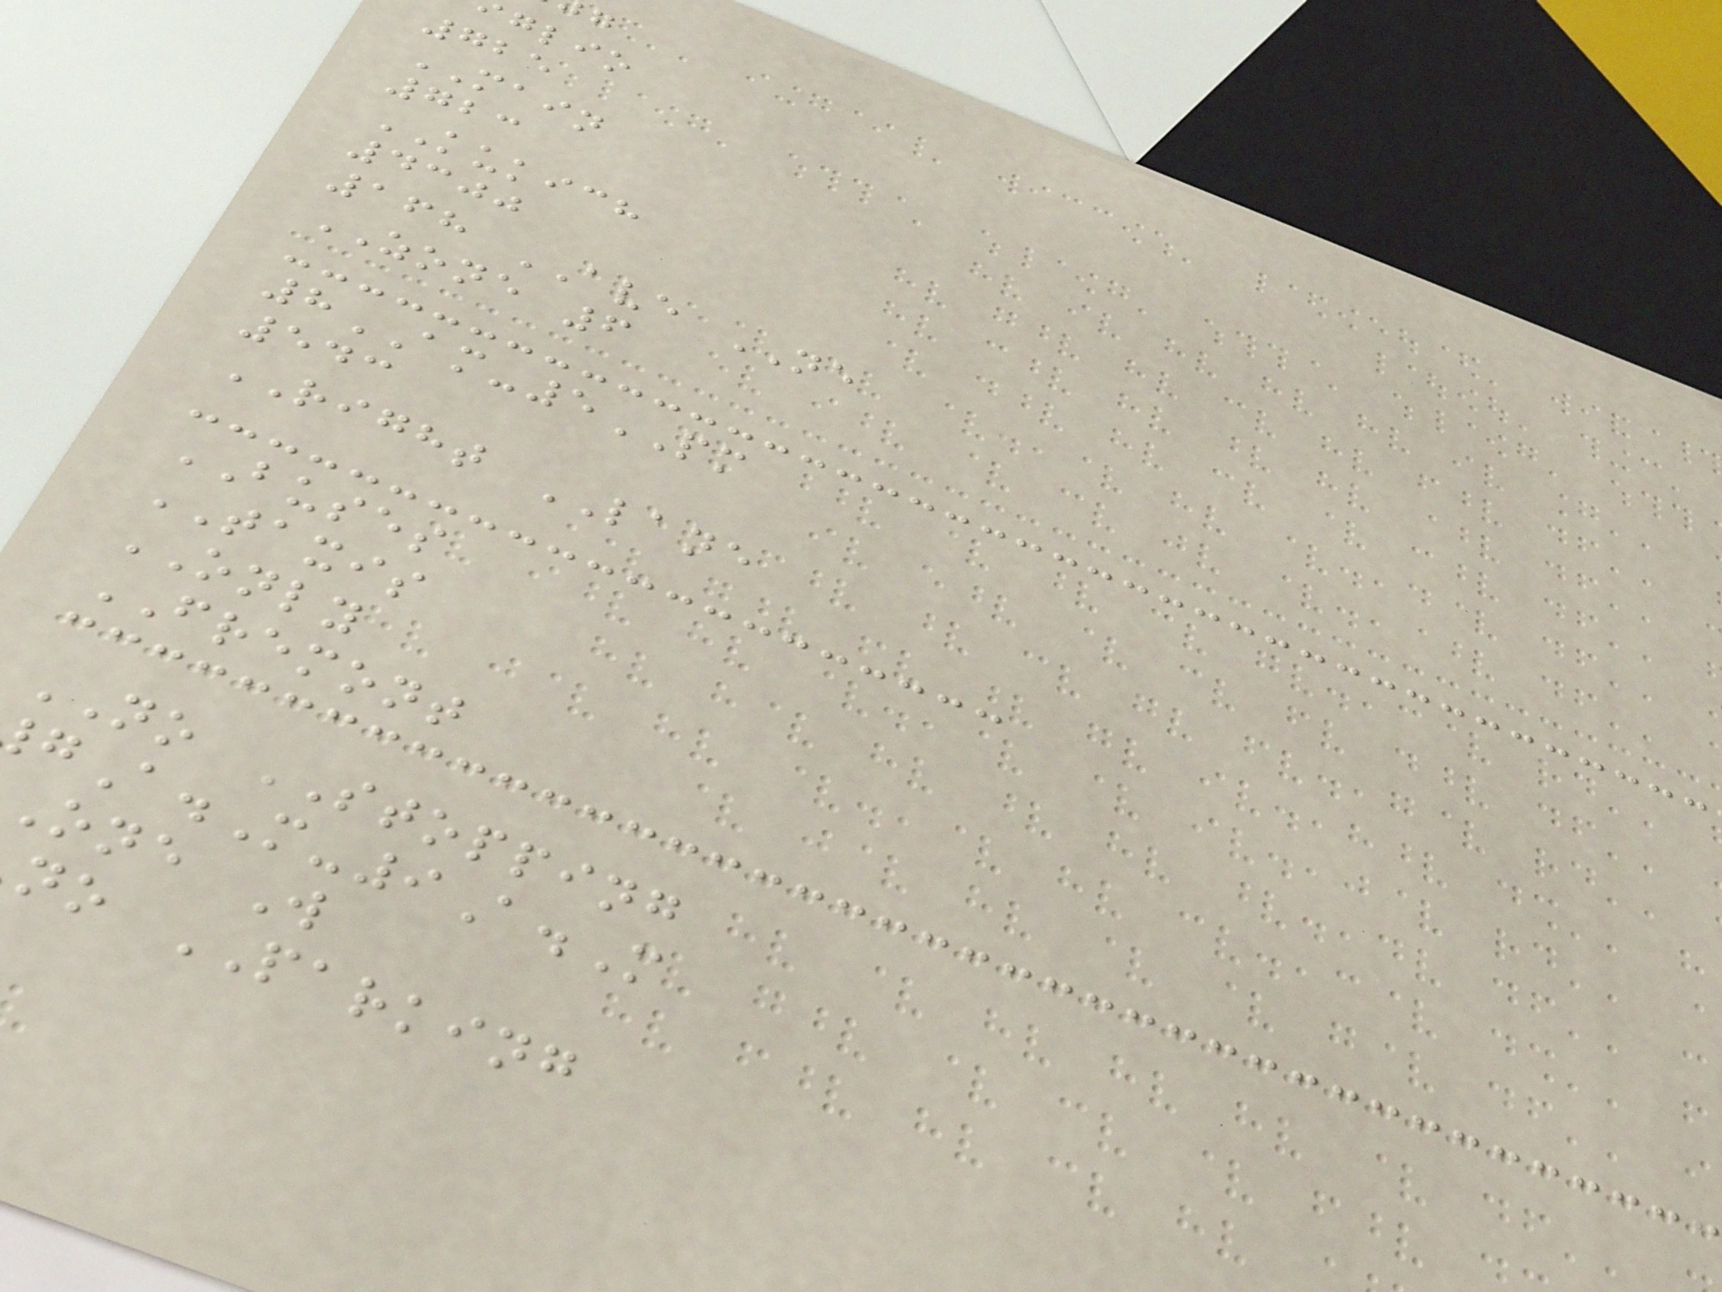glio
725
MAIN
723
KUKICH
4300
168 AVE NE
ZONE 6
8AM-5PM
543
RIGHT LANE
BUSES
TAXIS
ONLY
FREMONT
NO STOPPING
A.M-9A.M
one W
no PARKING
